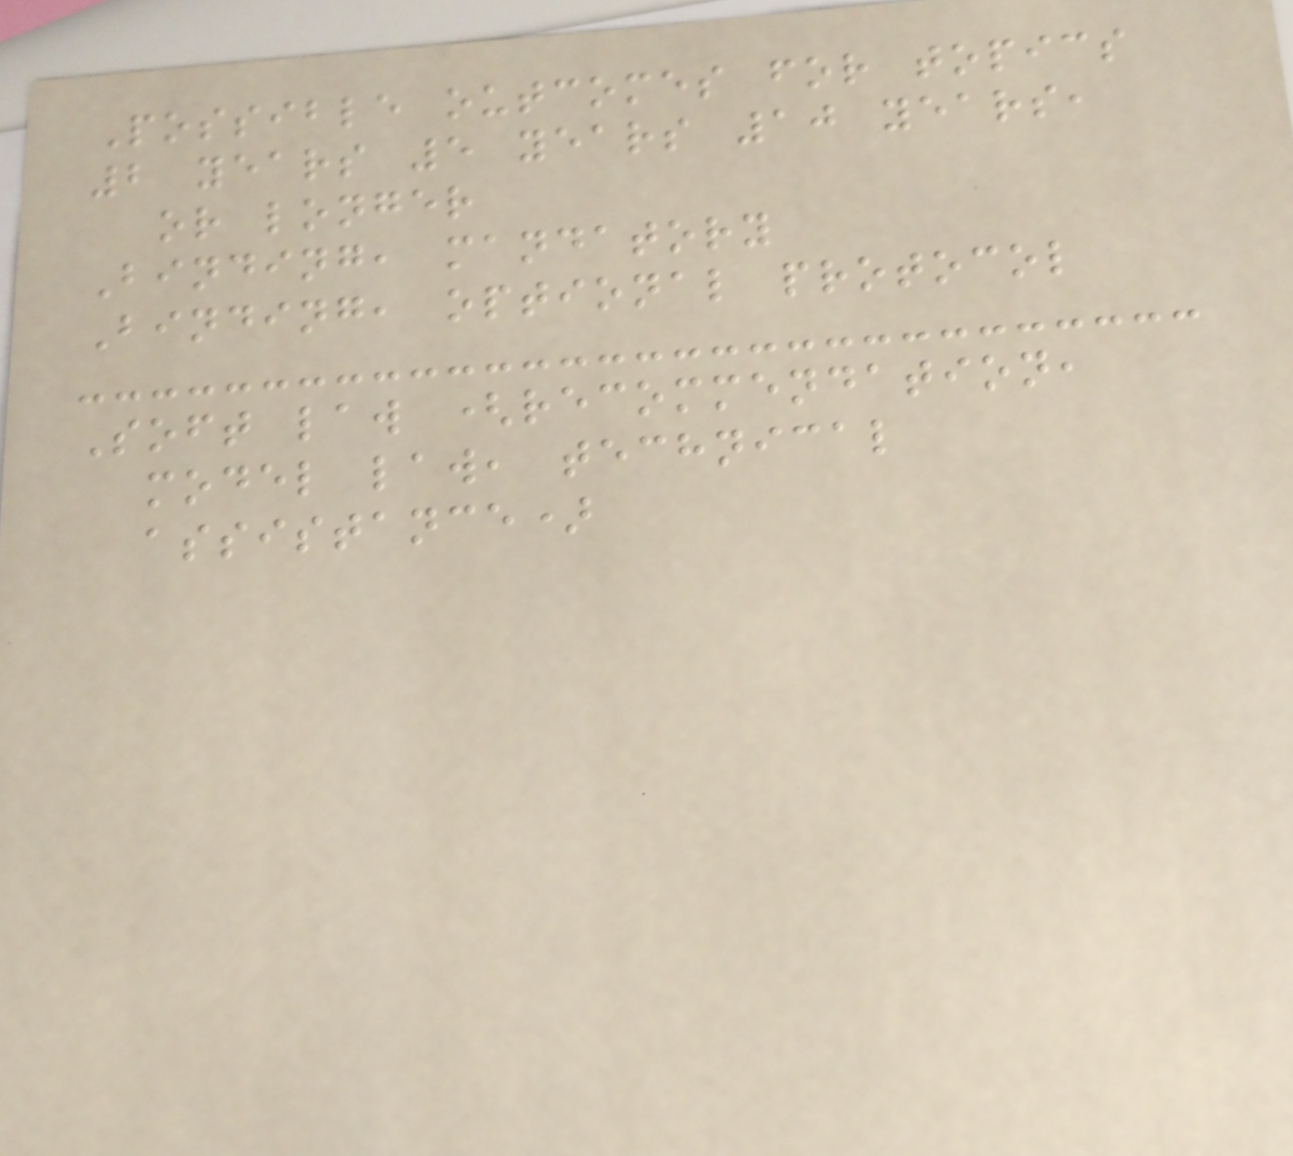Possible outcomes for topics
2 years 5 years 10 years,
or longer
Binding, mandatory
Binding, optional protocol
Soft law (recommendation,
model law, technical
assistance)
